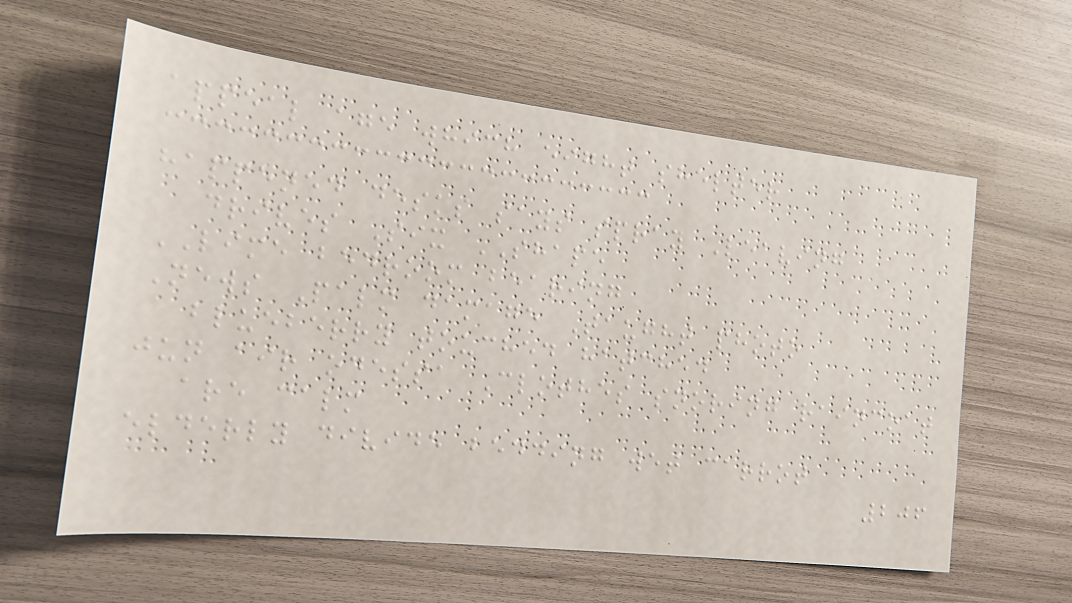appeal age which eight shelter
happened desks says spray Leaving
drives Six SHAPE
LIME bedroom bearing
News Palm damage Taught photo
blueberry touched hatched
jun air odessa Clothes snoring raincoat
are calm
elderly divide bedding wet carrot
206
